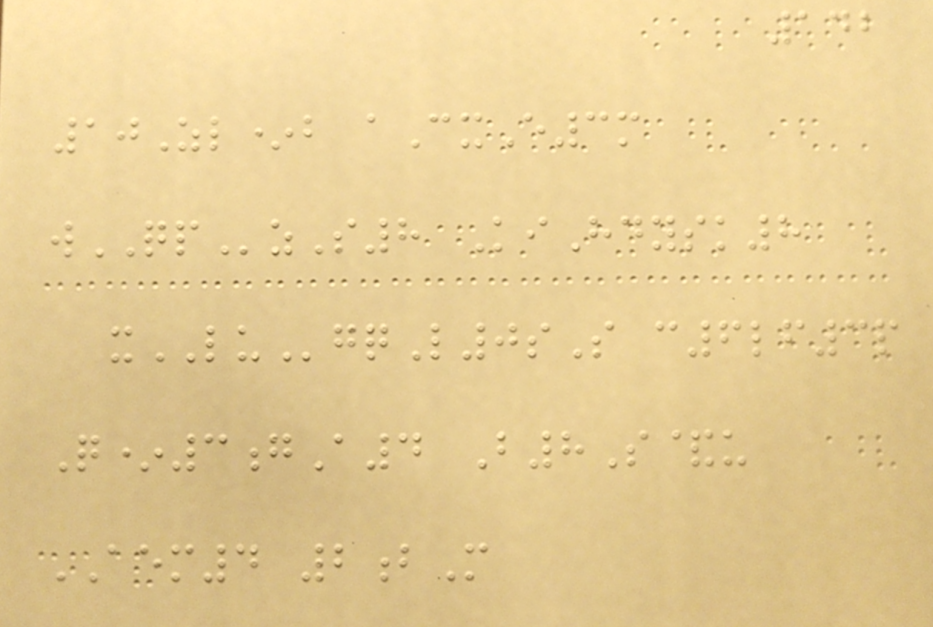142
10Zl*b aCxE3m
wQPzS8 KiHdysk8
xLUgqL0sS c6lf3p
Q*3gA4 B8S&u
AEM4 2bM
